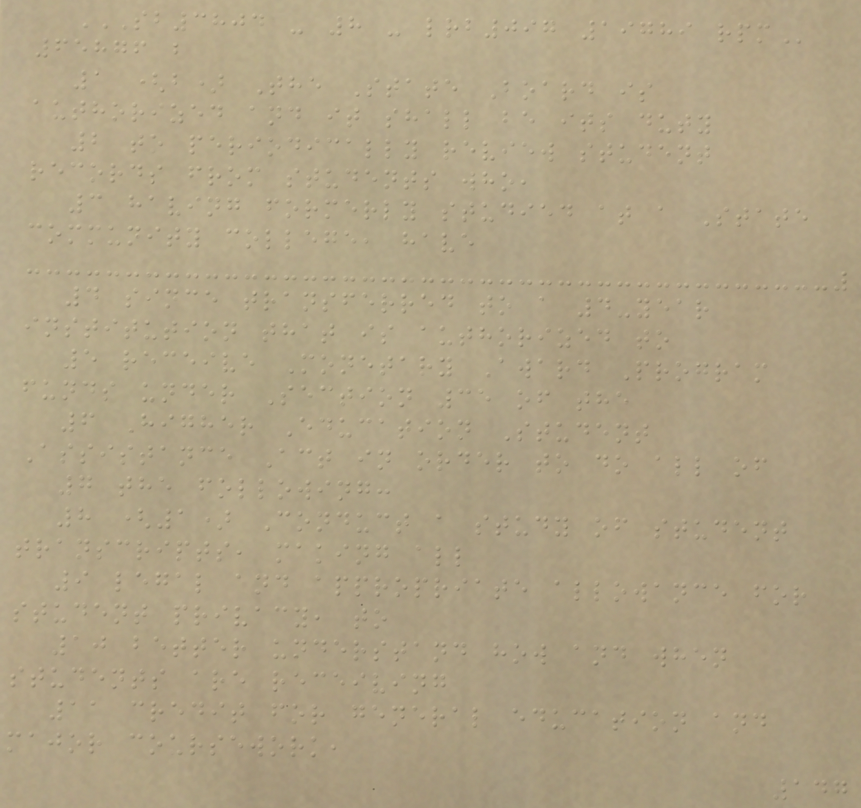SB3804 - 8 - LRB097 19789 RPM
65876 b
1 (b) The State Board is
authorized and it shall be its duty
2 to periodically review student
records from students who,
3 having formerly studied at a State
community college, have
4 since transferred to a 4-year
institution that is authorized to
5 receive Monetary Award Program
funds under Section 35 of the
6 Higher Education Student
Assistance Act in order to do all of
7 the following:
8 (1) Conduct a study of student
transcripts, making all
9 legal and appropriate allowance for
student privacy, to
10 better understand how and when
students are receiving
11 credit for general education and
major coursework,
147
